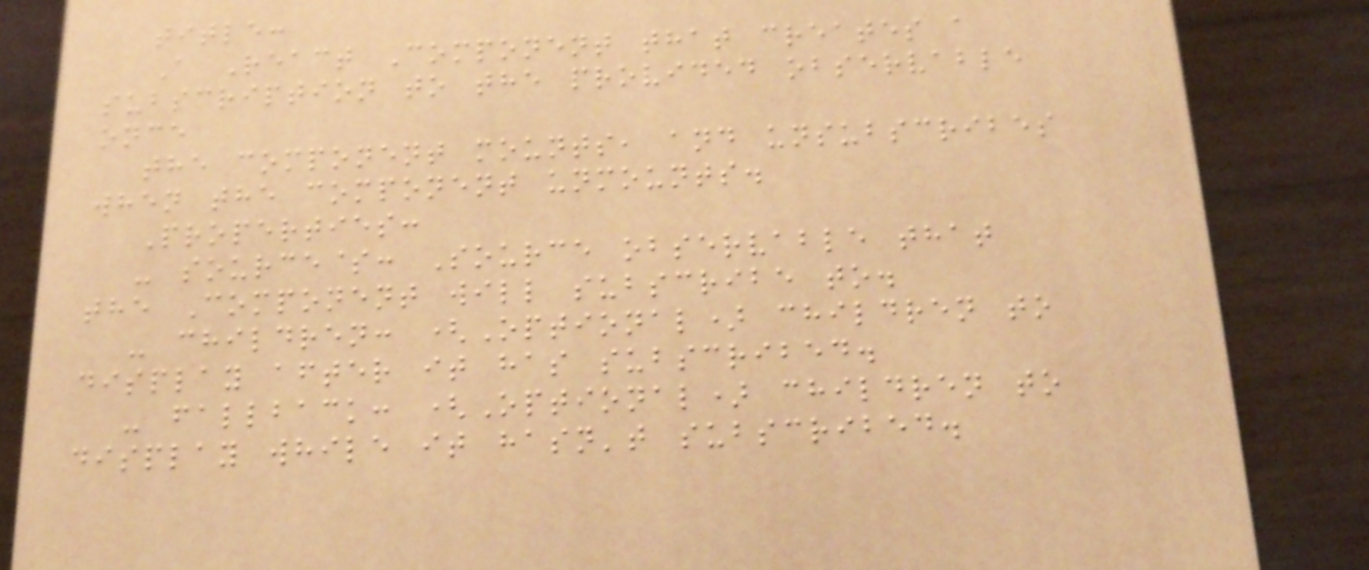title:
A React Component that creates a
subscription to the provided observable
once
the component mounts, and unsubscribes
when the component unmounts.
Properties:
- source$: Source observable that
the Component will subscribe to.
- children: (Optional) children to
display after it has subscribed.
- fallback: (Optional) children to
display while it hasn't subscribed.
